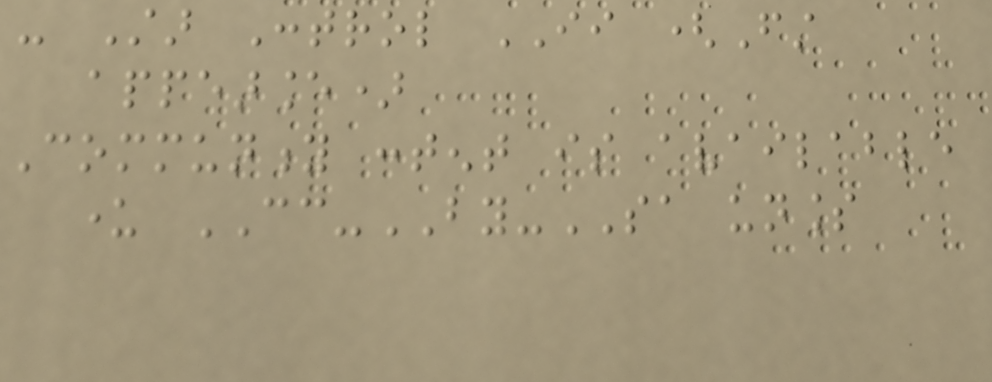- Star Control II (First
appearance)
Community content is available
under CC-BY-SA unless
